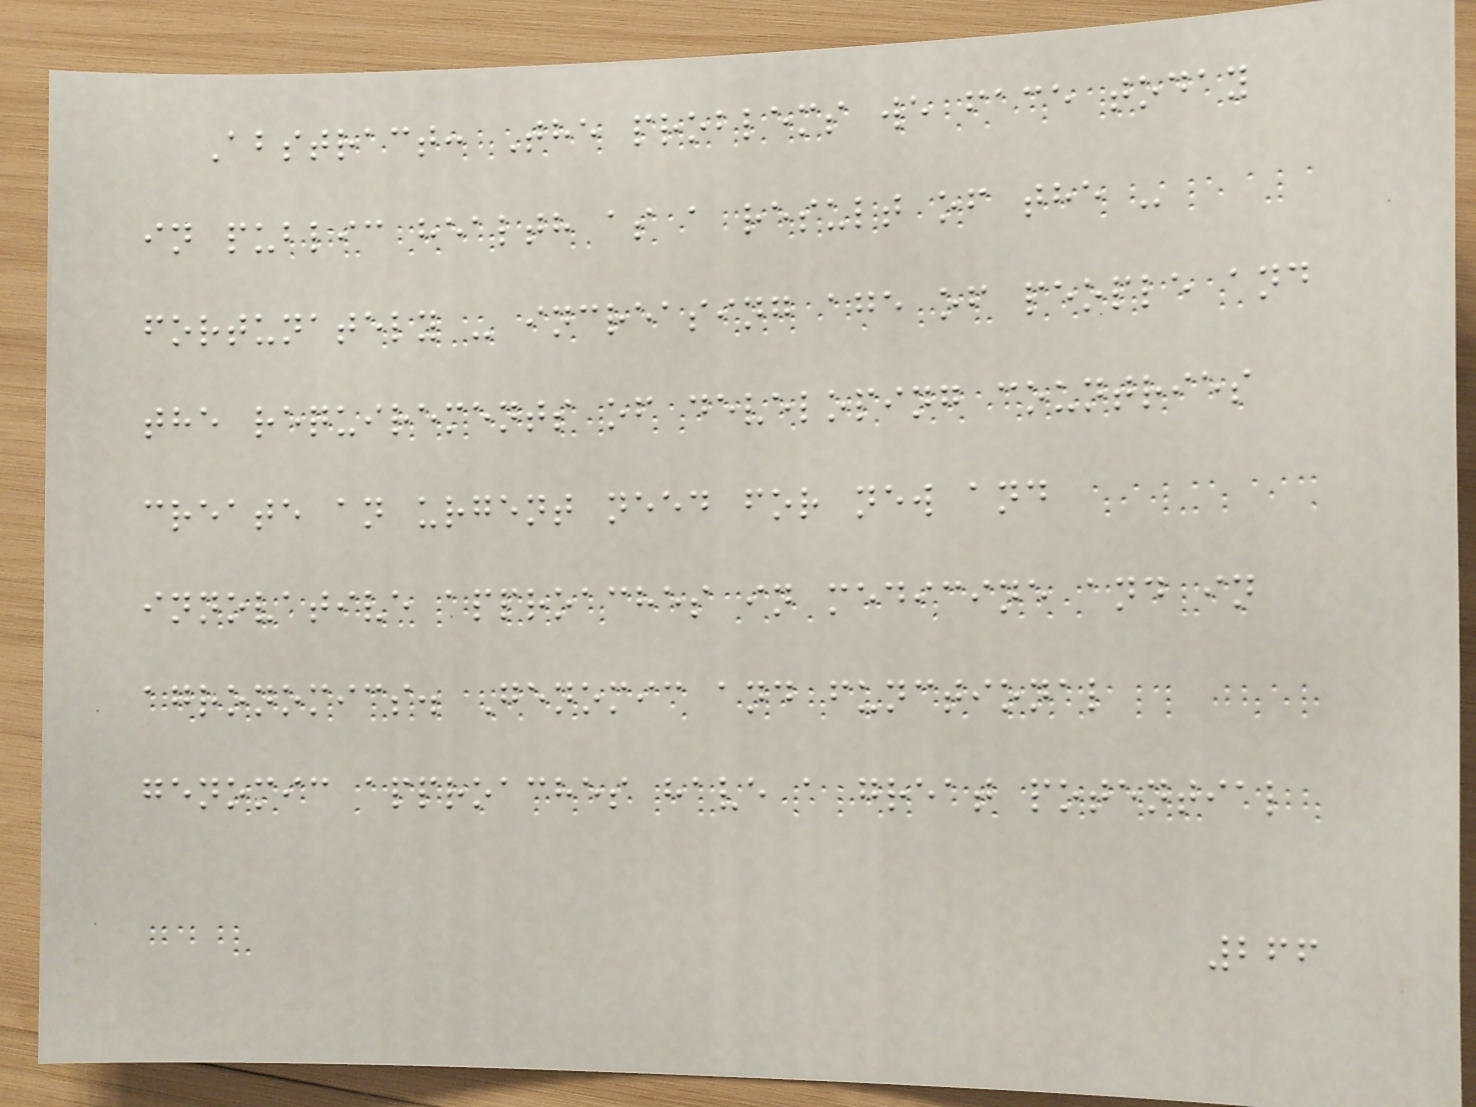Abstract: The problems we face today
in public health as a result of the -
fortunately - increasing age of people and
the requirements of developing countries
create an urgent need for new and
innovative approaches in medicine and in
agronomics. Genomic and functional
genomic approaches have a great potential
266
